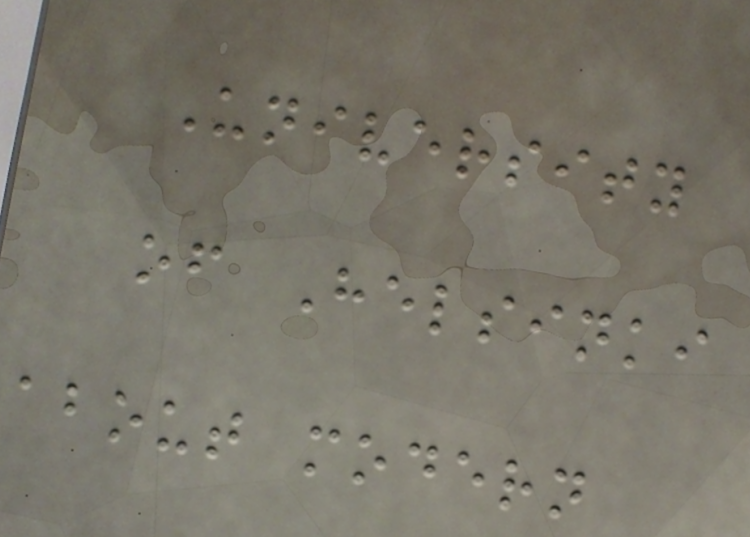University
of Helsinki
about modern
